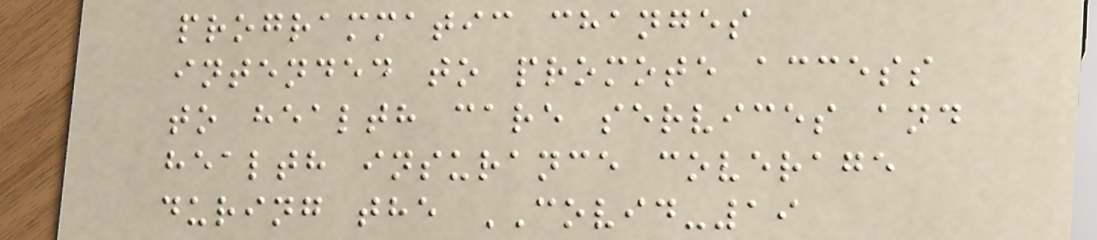programmatic changes
intended to promote access
to health care services and
health insurance coverage
during the COVID-19
